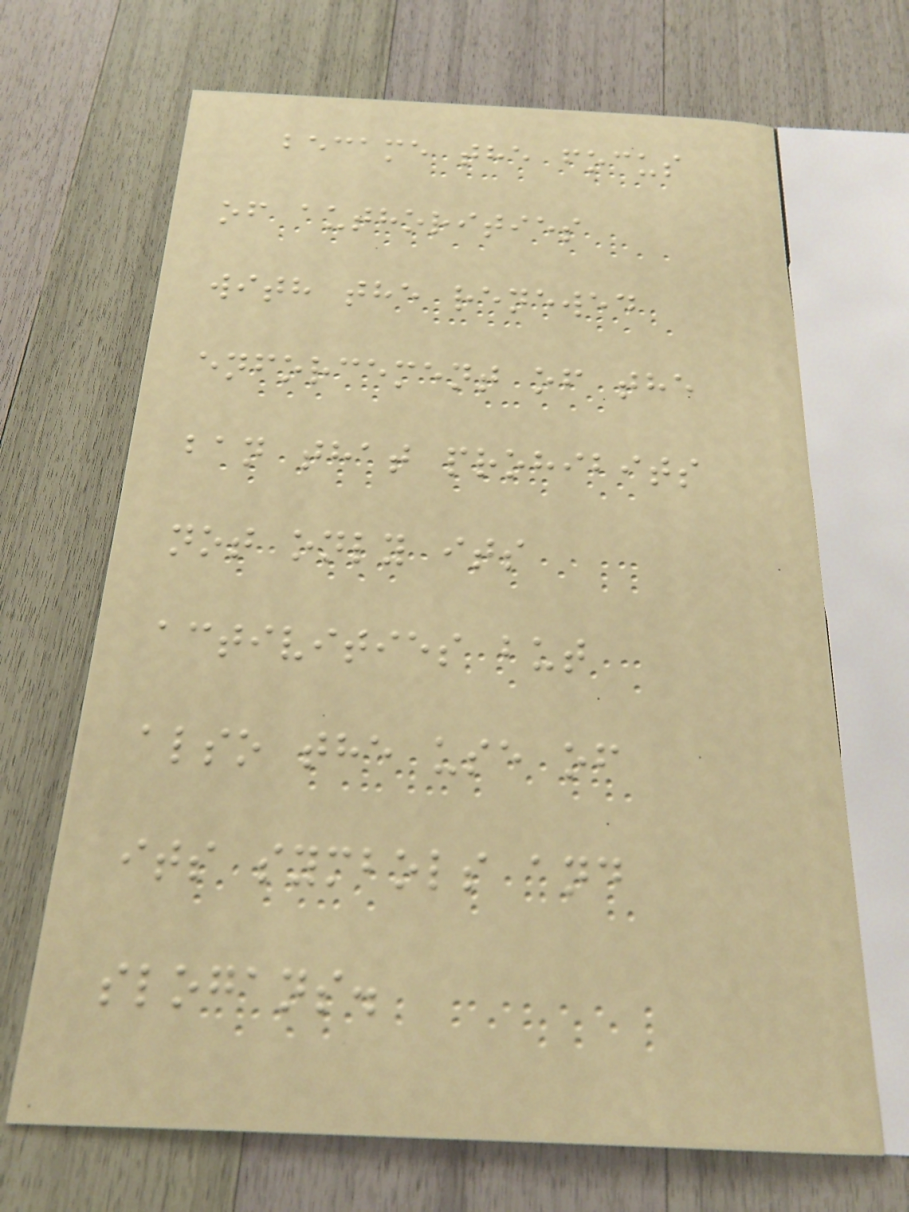became the focus
of authorities
with the renewed
enforcement of the
ban that prohibits
not only its
activities but
also the use of
its symbols and
slogans.
